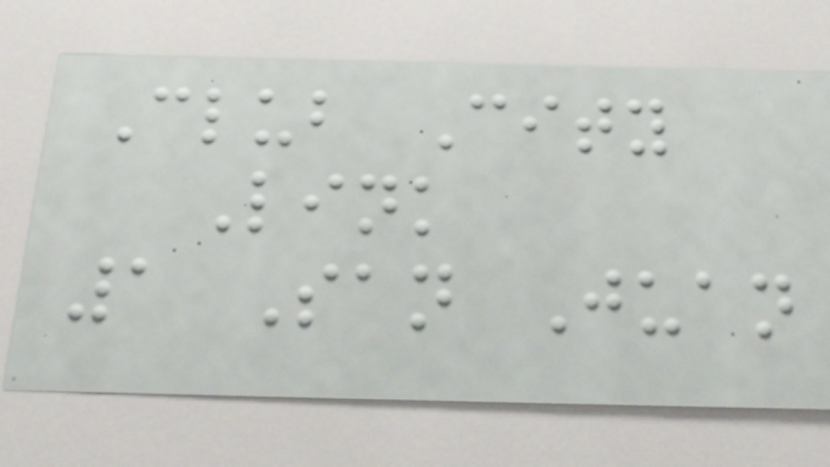Club City
Link
1 San Juan
